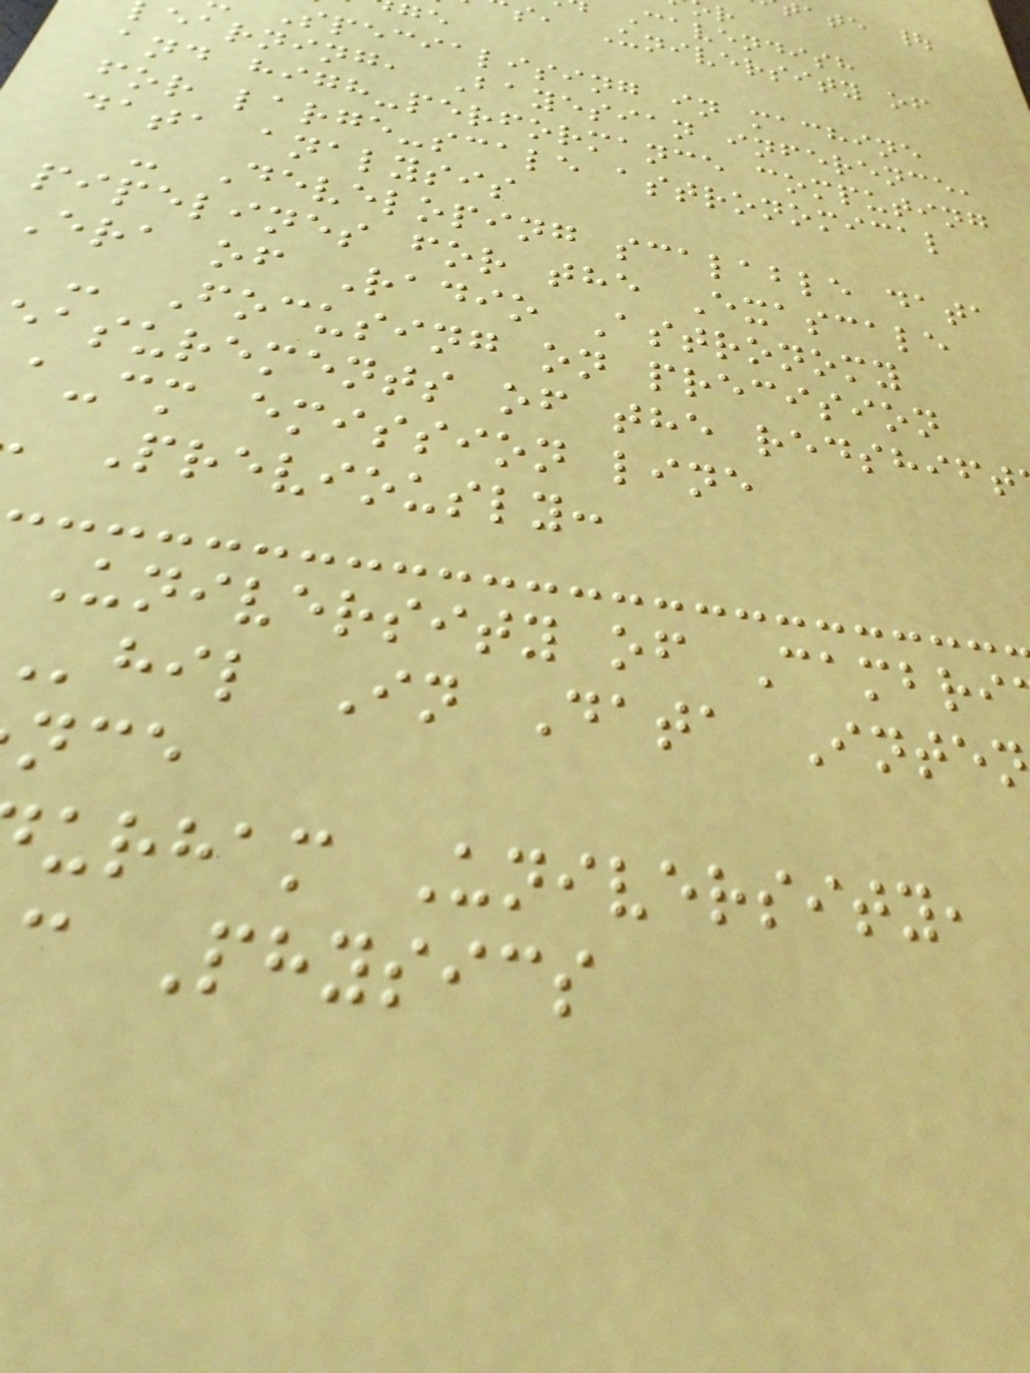Cavendish
s, University of
specialising in machine
earning, Bayesian inference,
and high-performance computing
for large-scale astronomical
data analysis
- Developing scalable data
pipelines for the Exascale
Era of Radio Astronomy
- Focusing on precision
asurements of the redshift
a-cm emission line
Previously:
University of Cambri
hil In Data Inte
urham University,
c Physics
